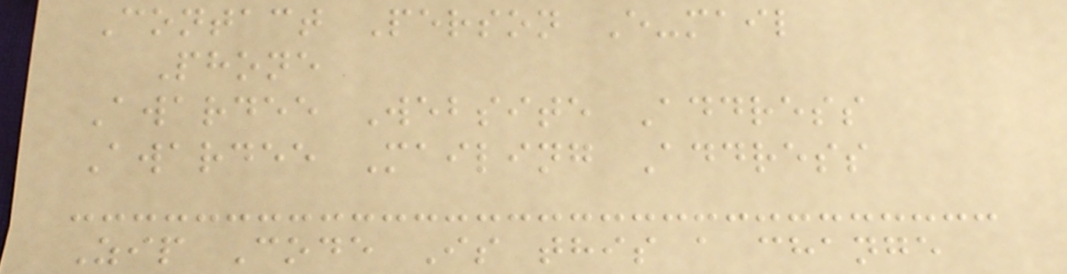Contact Person E-mail
Phone
Awardee Website Address
Awardee Mailing Address
Zip Code Is this a change
